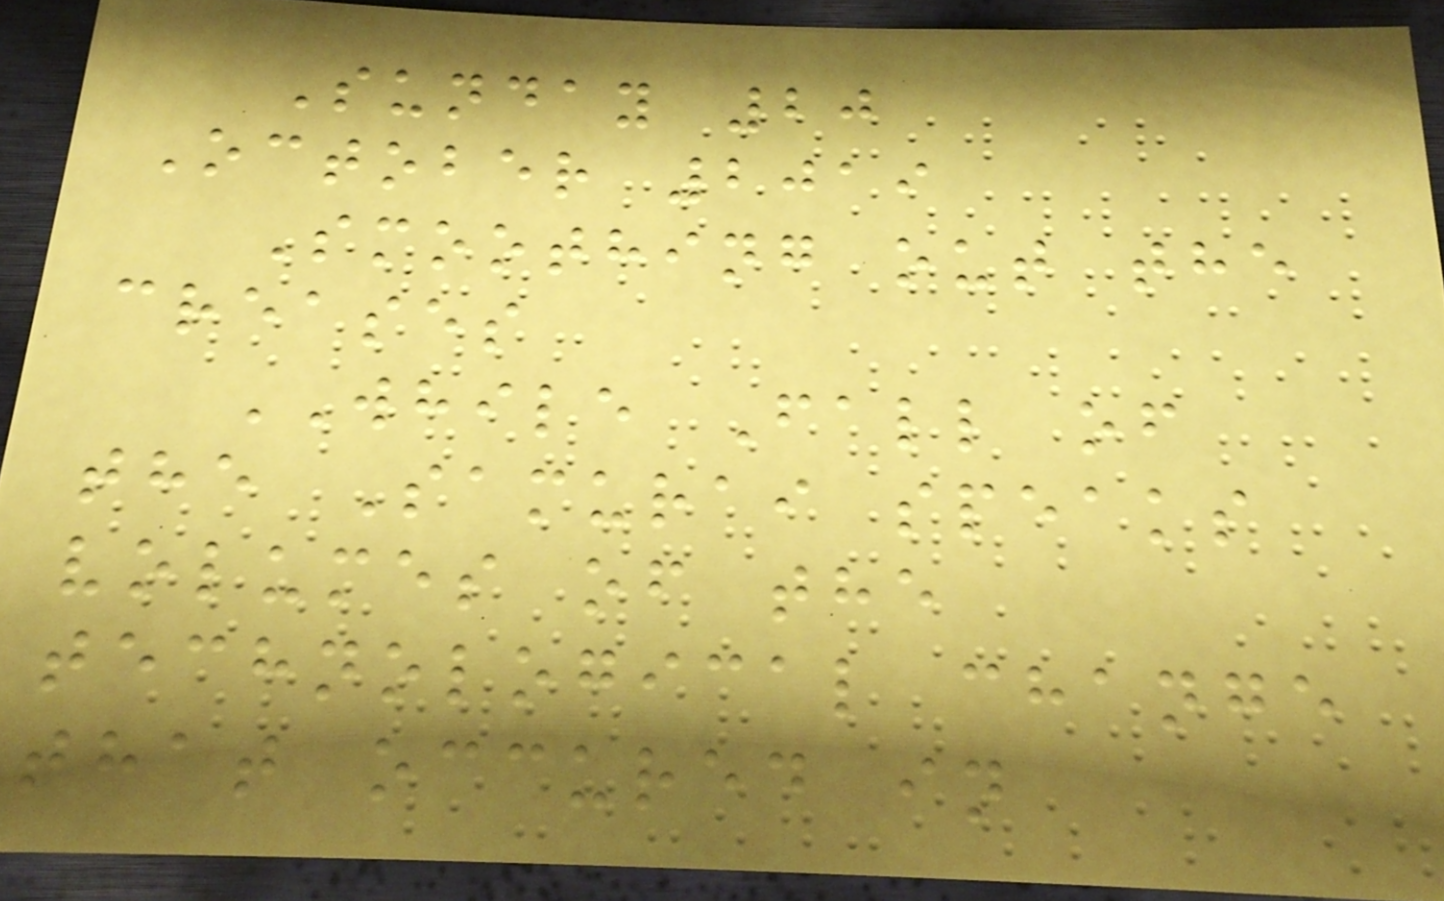Sunday 20
October 2019
Smoothing out the
creases
WHILE Fall of
the Samurai speaks
volumes of the
technological change
that occured in
